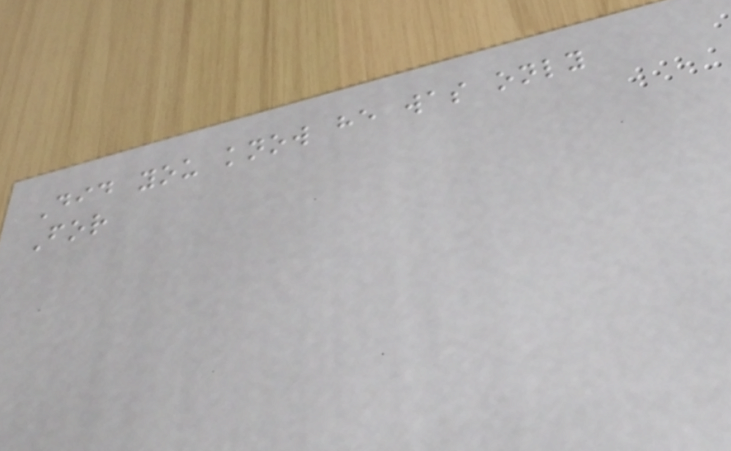Did you know he was only
For
